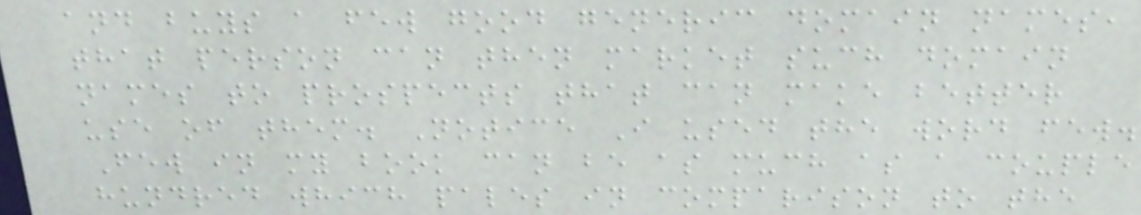and buys a few good generic domain names,
that person can then market such domain
names to prospects that can make better
use of them. Notice I used the word few.
Few in my book can be as much as a couple
hundred which pales in comparison to the
